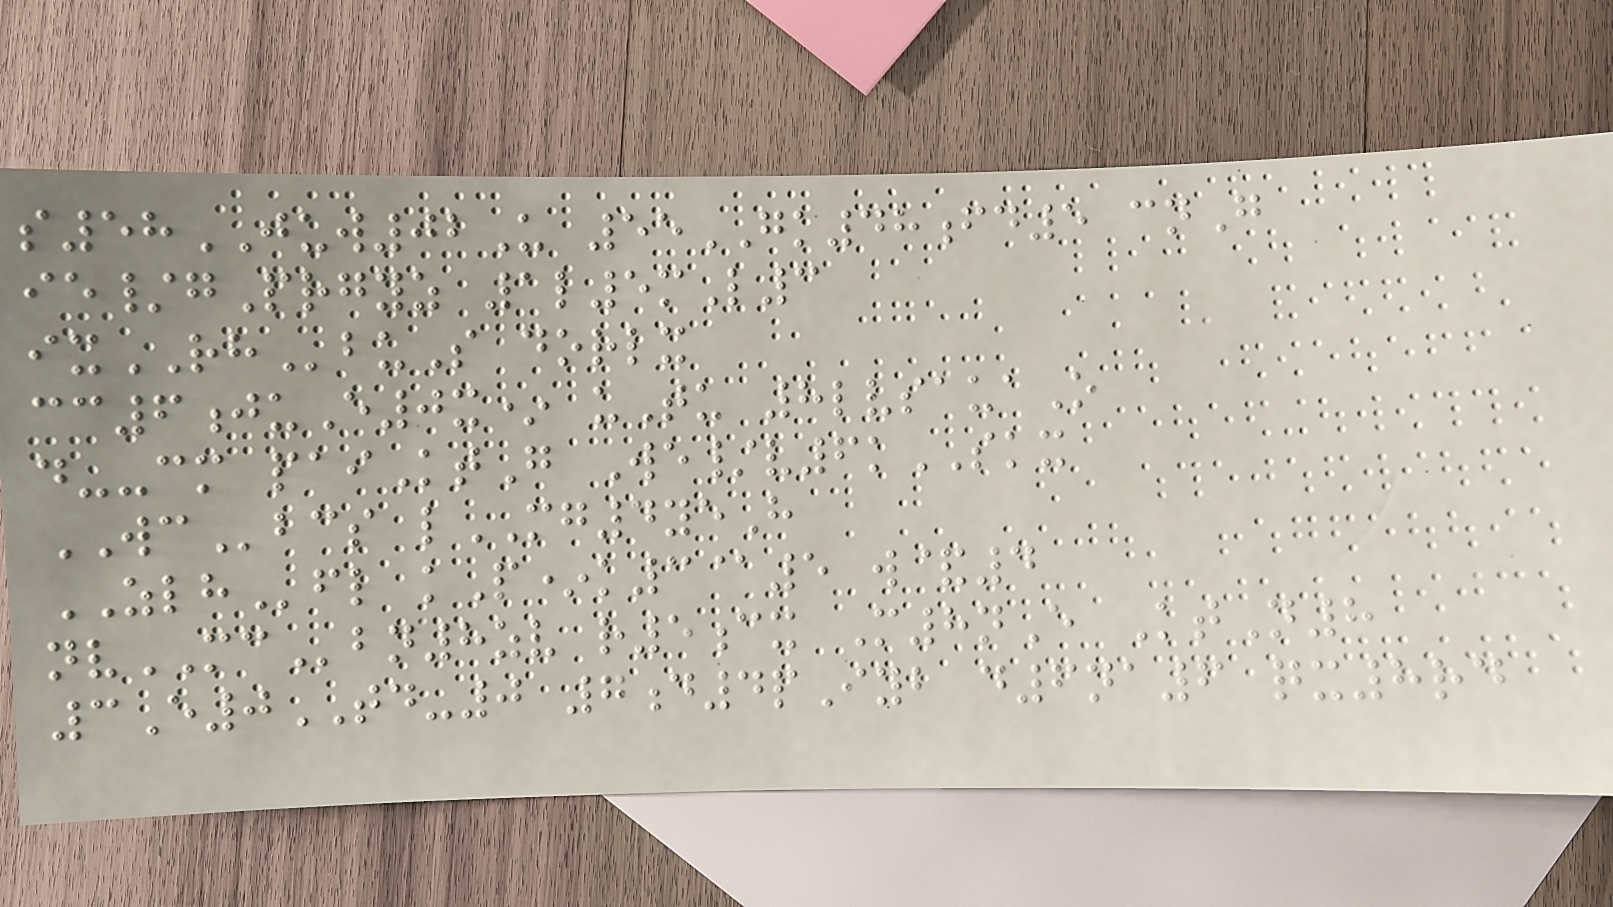s58JUW02U 55GK48fd5 cnG
ie/gPrgyz 1l5mL3
ixRHbuS dorlx
cc6juE0x* uTu 8lvsauaO
d--cm paiKtG We/v6kSKX
WCbcs lMG4yeH
ZLHfl kP*k3@5 w&4
nvMCbn8zv r5cx M8nE KtN8
3E0TD-0 7d4pIyb d6na6 qx8rd
